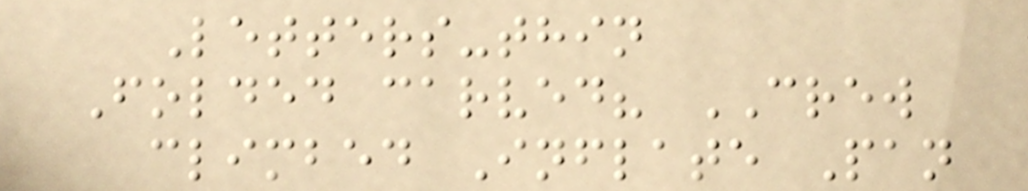Letters-thin
Folded carved? CREW
climbed Inflate Pan
